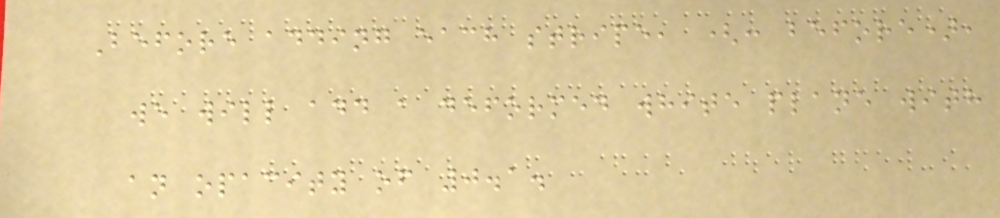Before adding each stripe, (: before),
we will add a deformed white plane with
an opacity of 0.1.
